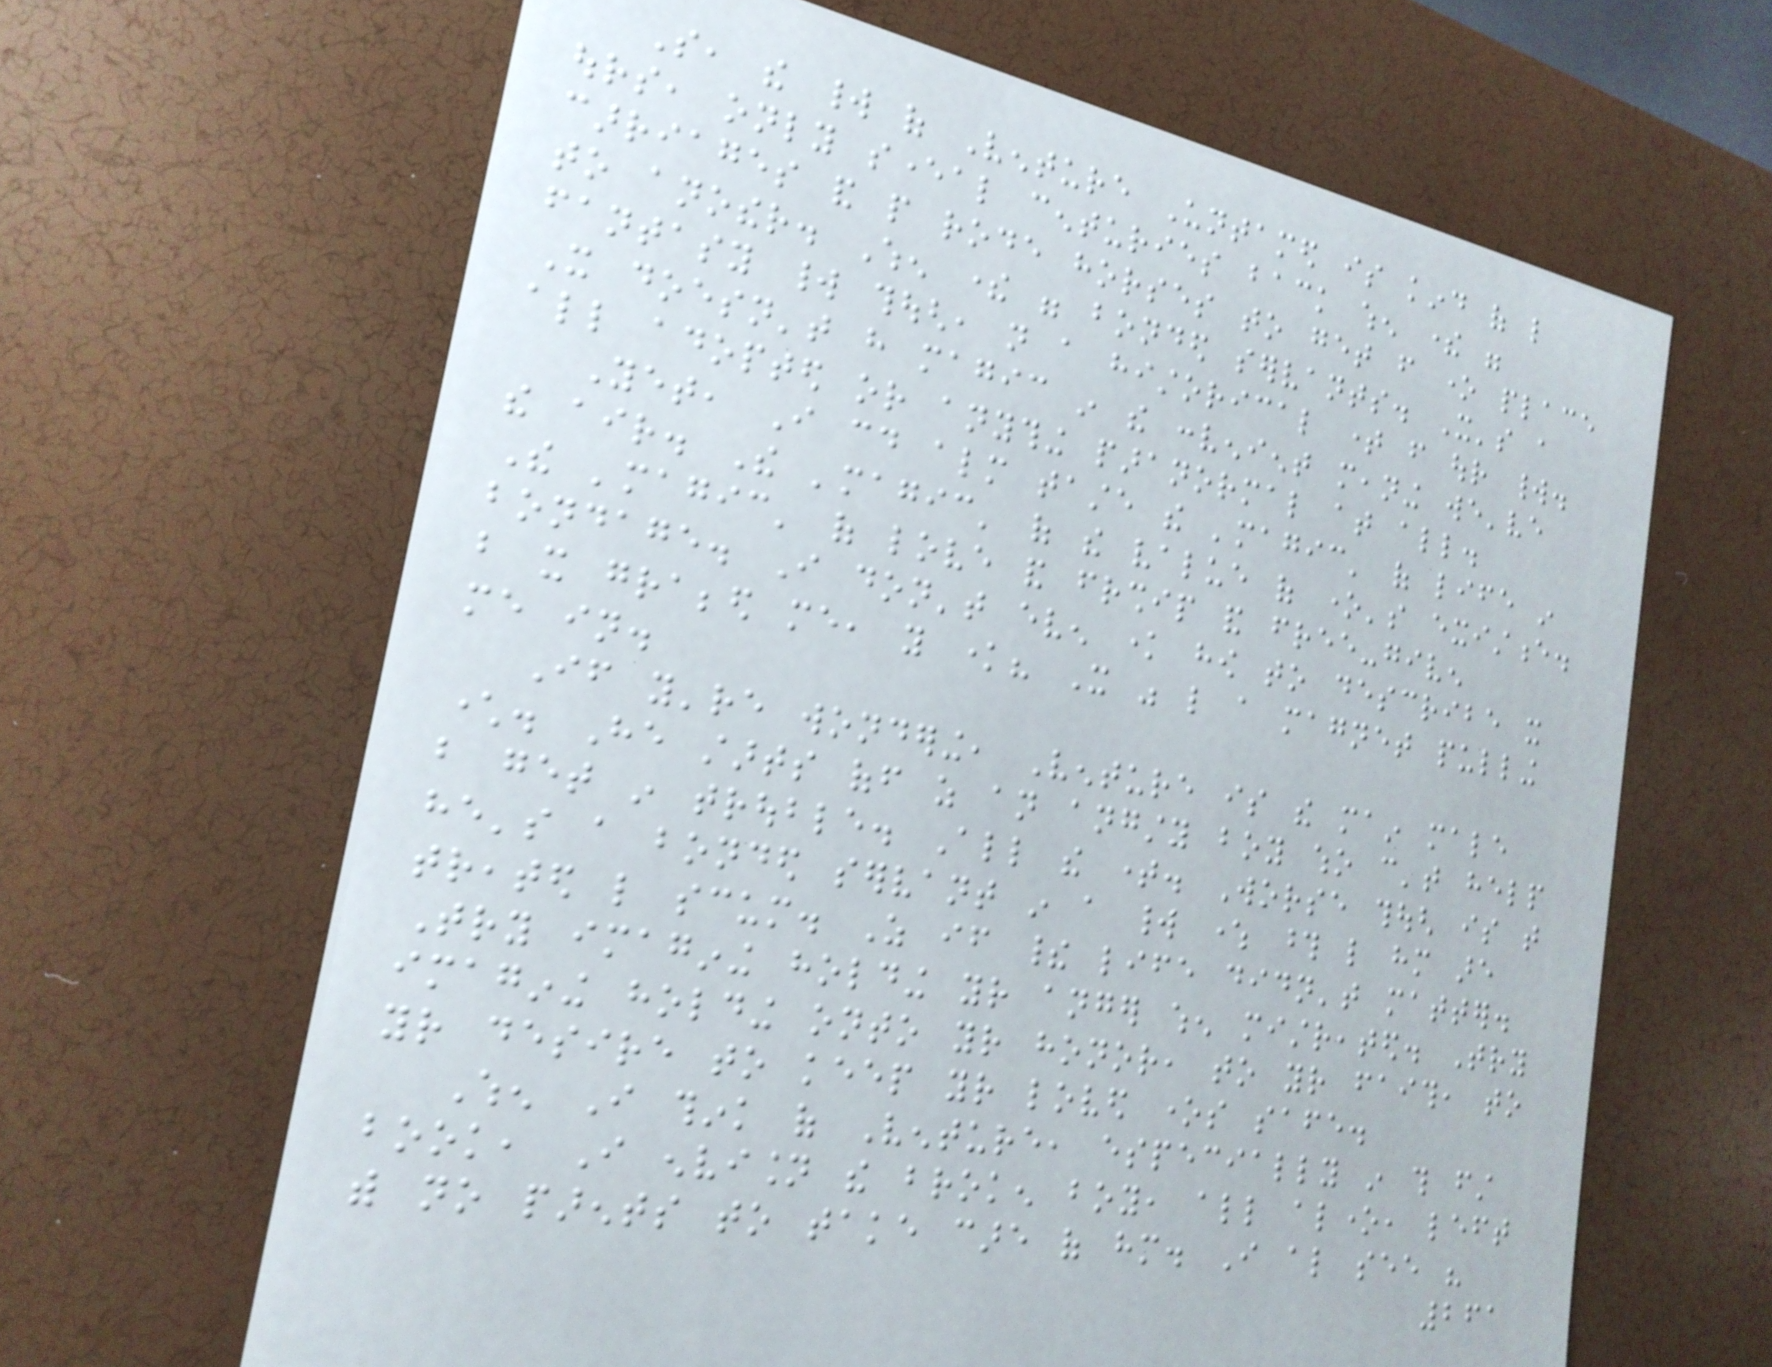So, the world of Venture Untamed is kind of like
ours, only several centuries back when there were
carriages and people rode horses to get from one place
to another. When there were bonded servants. It's a
fantasy world though, not a historical time from our world.
It doesn't have magic in the convenient meaning we've
all adopted or anything paranormal at all.
Yet, I could almost taste the 'magic' of life in
the air. The 'magic' of the value of one's existence.
The 'magic' of love and friendship and free-given
bondage. I don't even know how to describe it
but it grabbed me, you know? It was like a magnet pulling
me in.
If you're wondering, Venture is the main male
character. He starts off as an angsty boy who can't help
but get in trouble. All the time. Worse though is that
he's a bonded servant in a world where those like him are
treated like scum. As if their life didn't matter.
Try imagining holding your anger when mistreated. Try
imagining holding onto your honor, to your faith, to
your desire to keep your loved ones safe.
When I think of Venture, especially in this first
book, I envision the broken boy, all alone, left
with no parents to take care of him. I also see his
261
